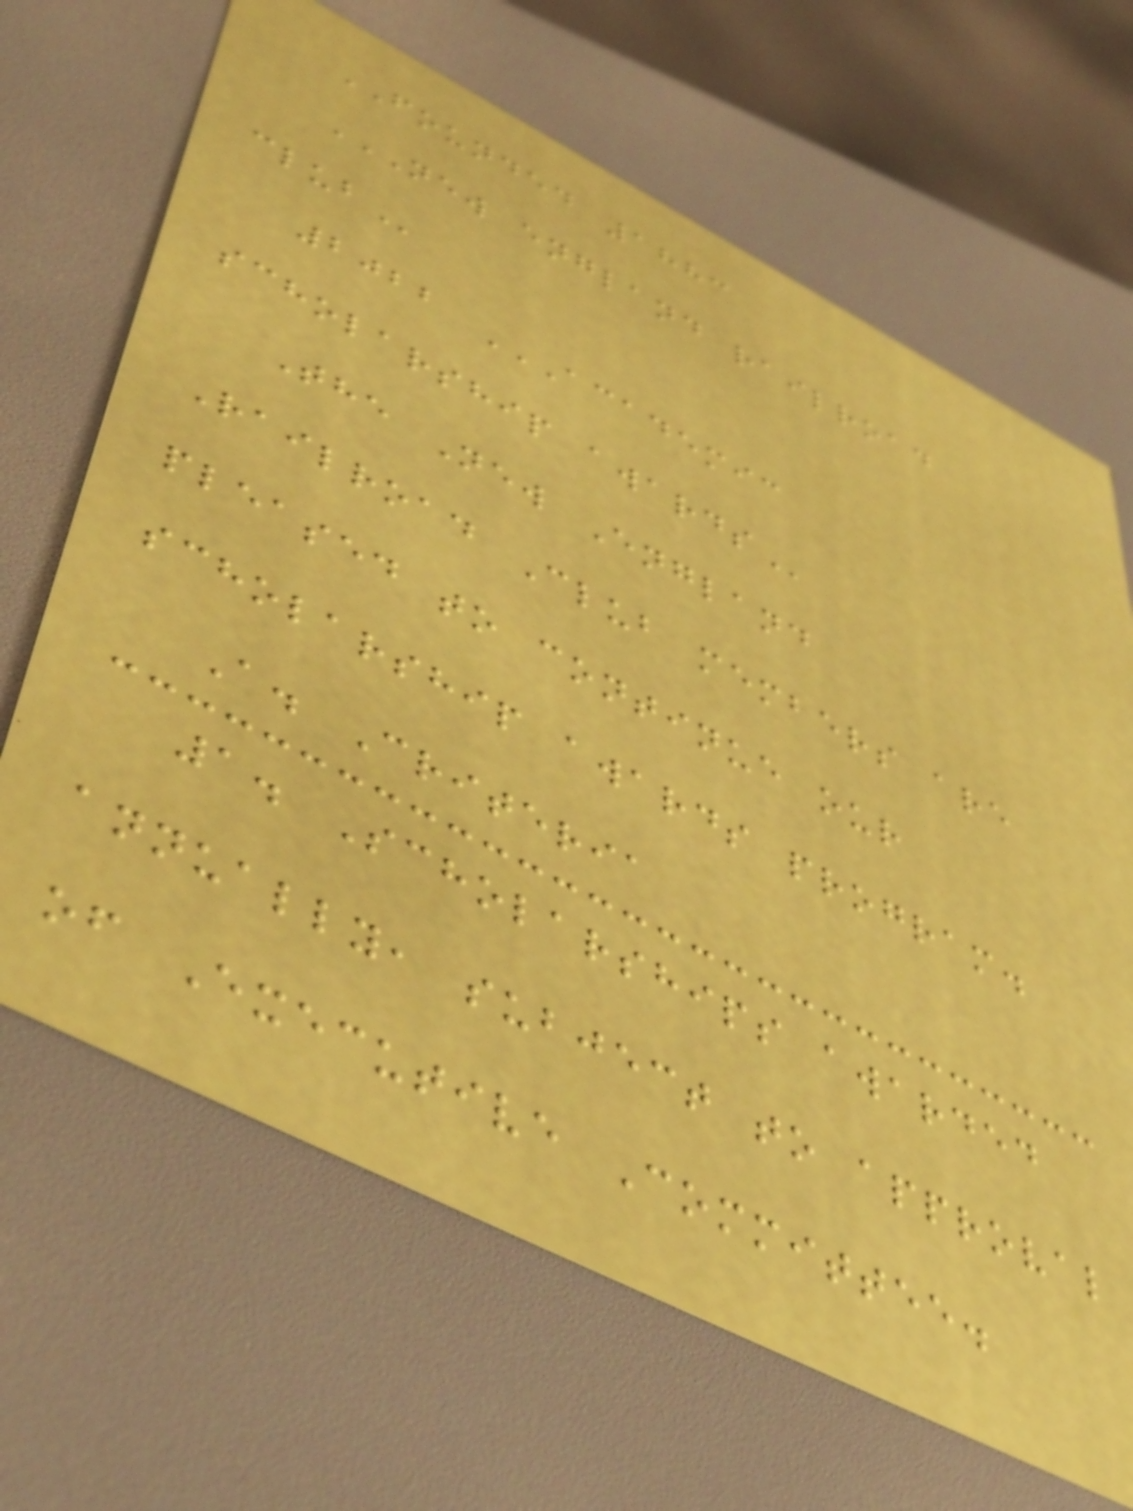FOUNDED 1883
NEW ENGLAND RAILROAD
CLUB
2022 ACADEMIC
SCHOLARSHIP AWARDS
The New England
Railroad Club members are
pleased to continue our
scholarship awards program.
A. Criteria
1. Scholarships awarded
annually, subject to approval
of Executive Committee.
